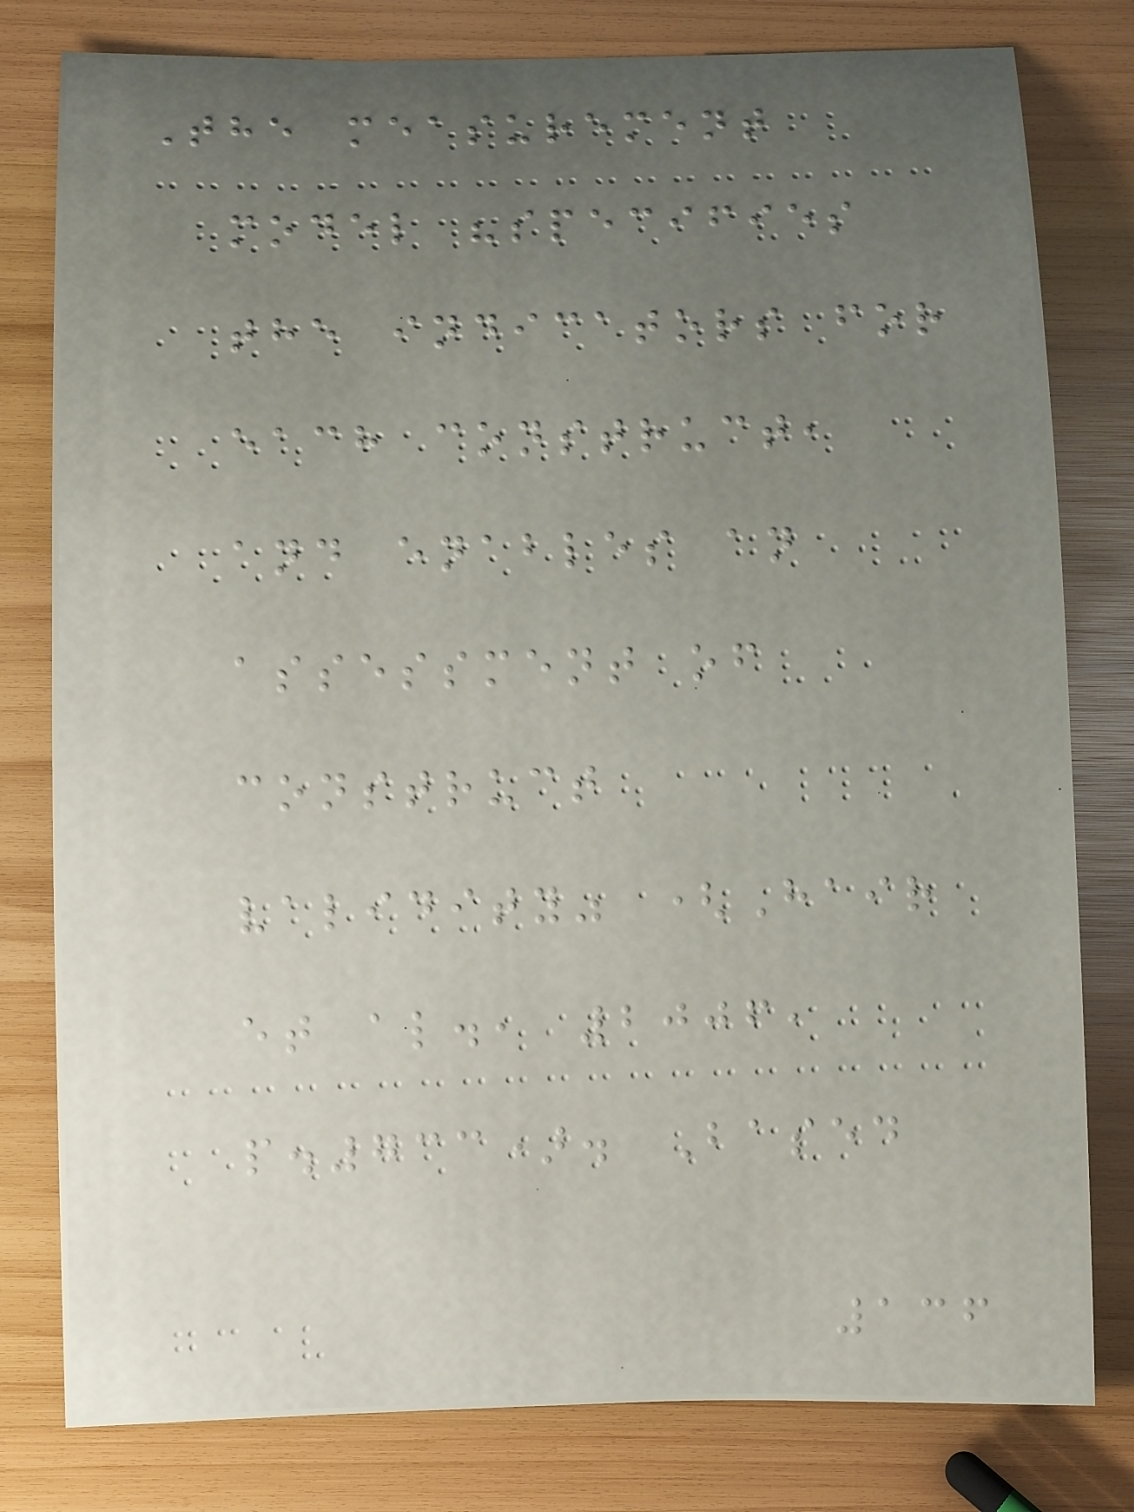The measurement
model "specifies
the indicators for
each construct,
and enables an
assessment of
construct
validity" (Hair
et al., 2006,
p.733). Based
136
